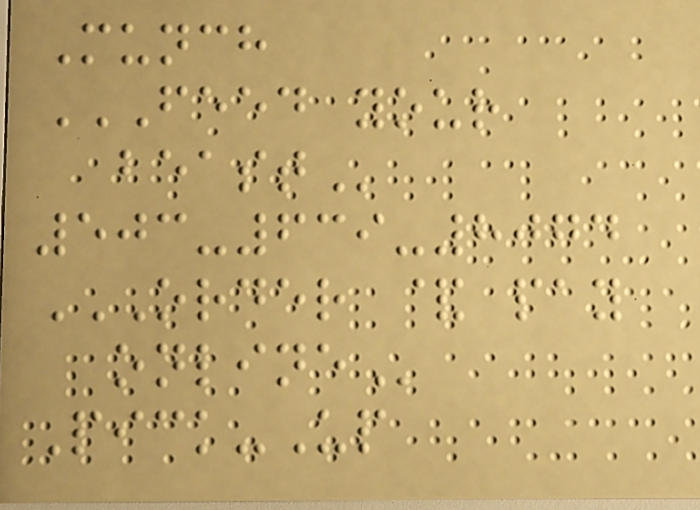Munch
FEED YOUR
BEAST
503-639-8074
ORDER & PAY
ONLINE
Pick-Up
